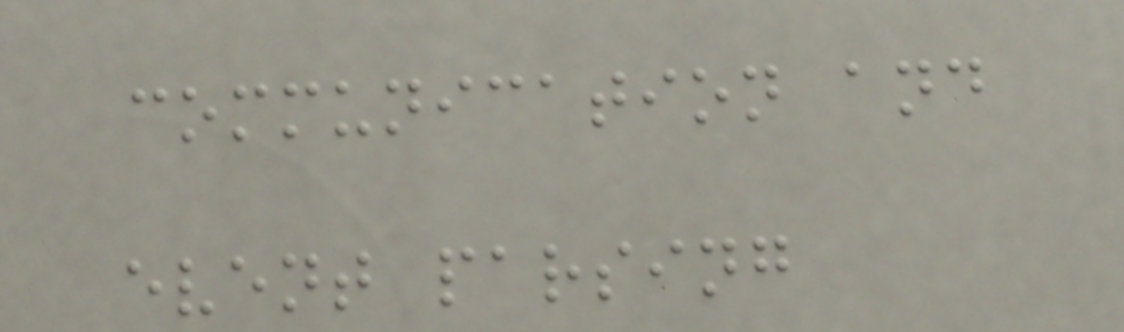communication and
event parsing
